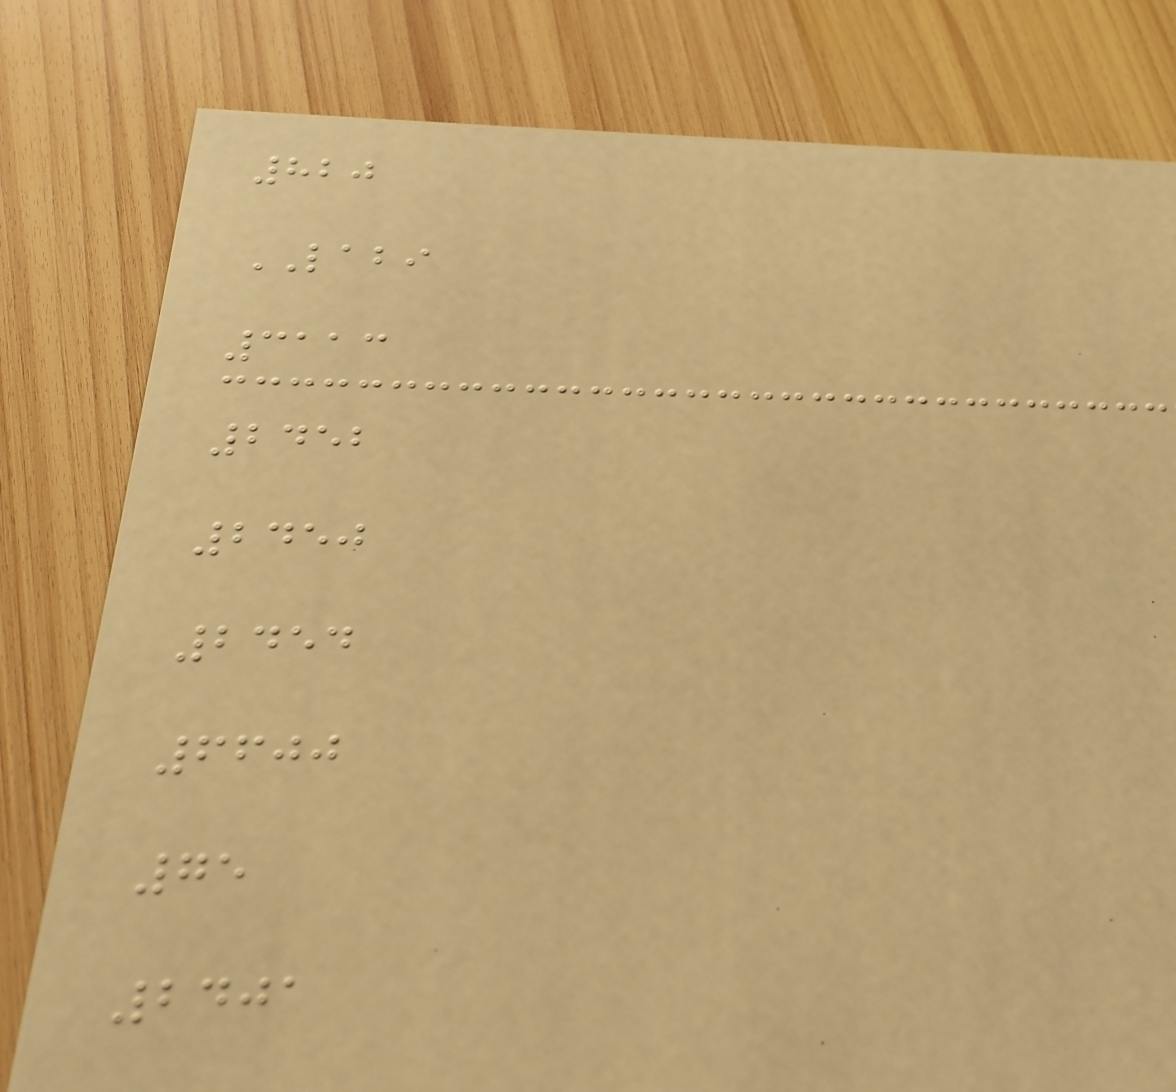820
LABI
3113
2452
2450
2454
6600
75
2401
